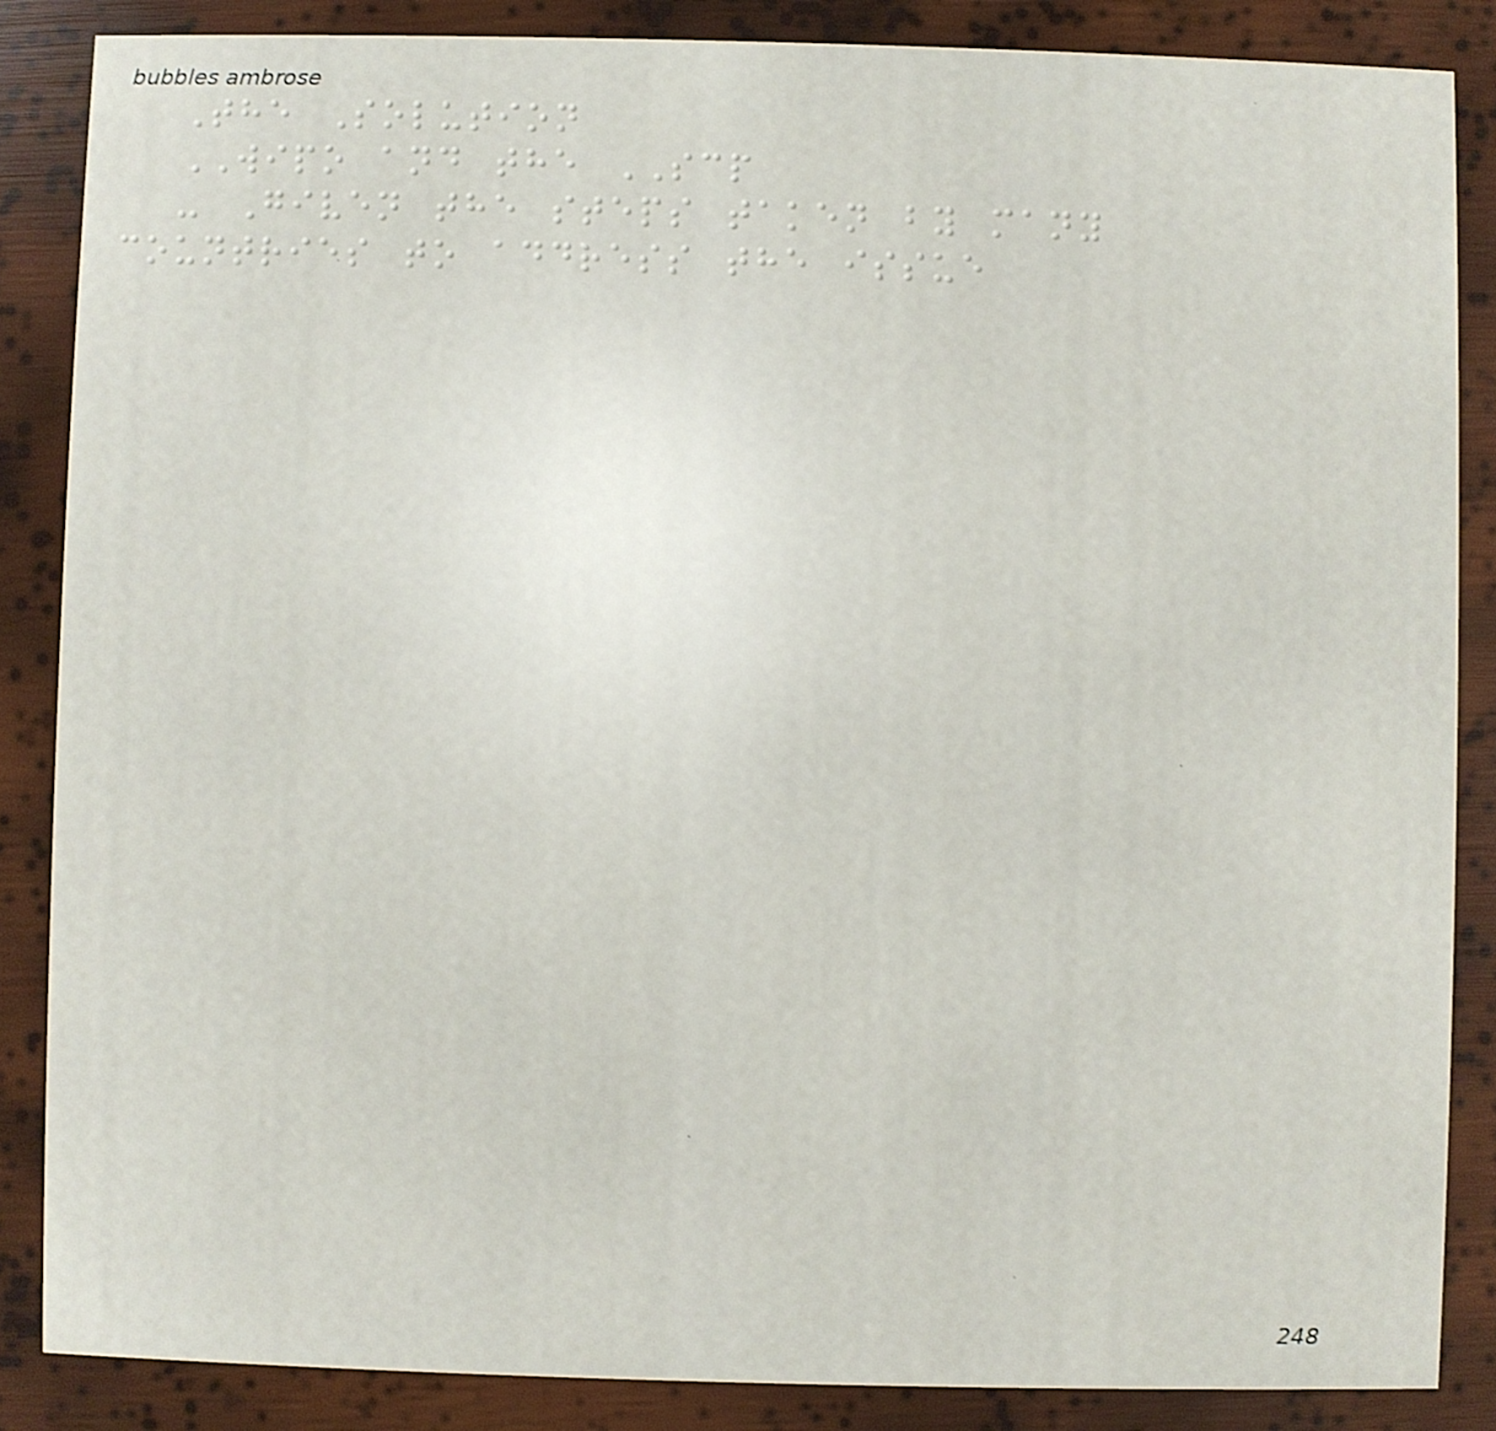The Solution
WIPO and the SCP
- Given the steps taken by many
countries to address the issue
